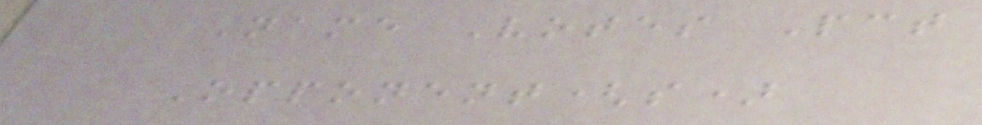Name Votes Pct
Opponent(s)
